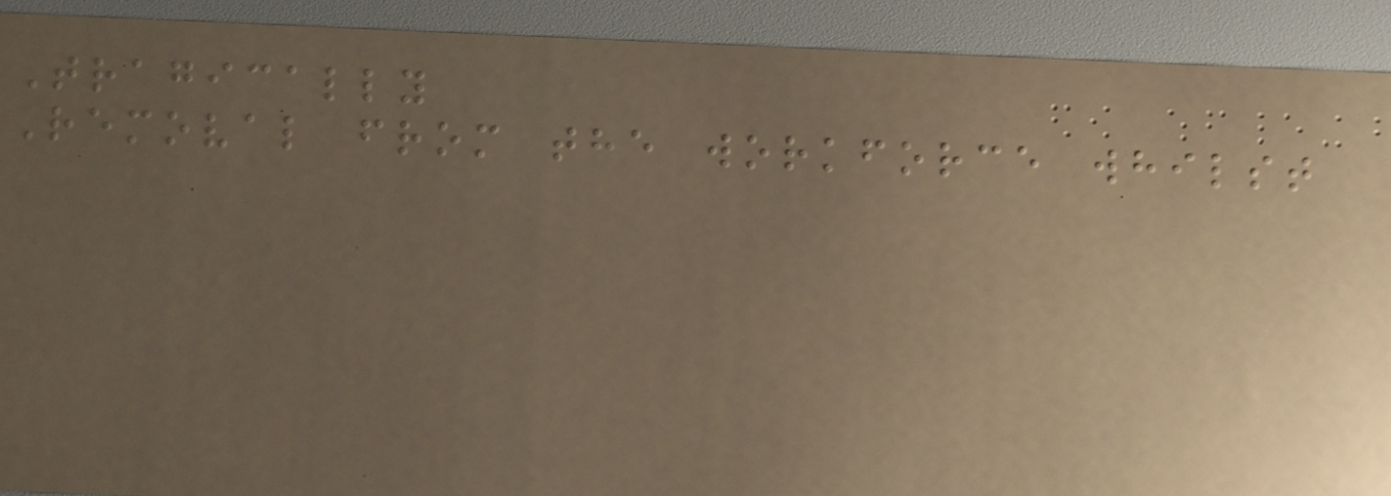Tragically
Removal from the workforce whilst
